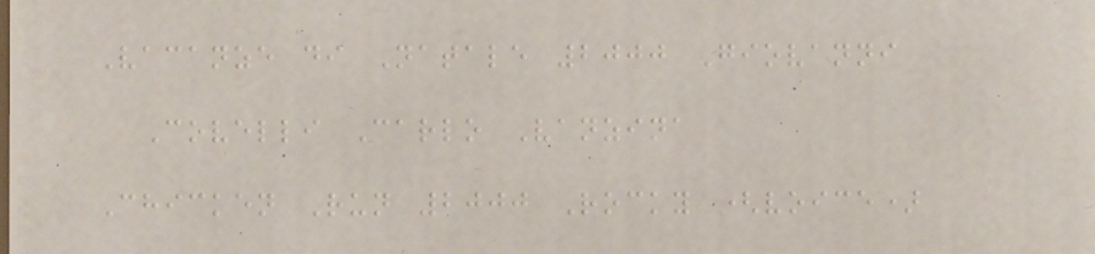Vacanze di Natale 2000 Giovanni
Covelli Carlo Vanzina
Chicken Run 2000 Rocky (voice)
